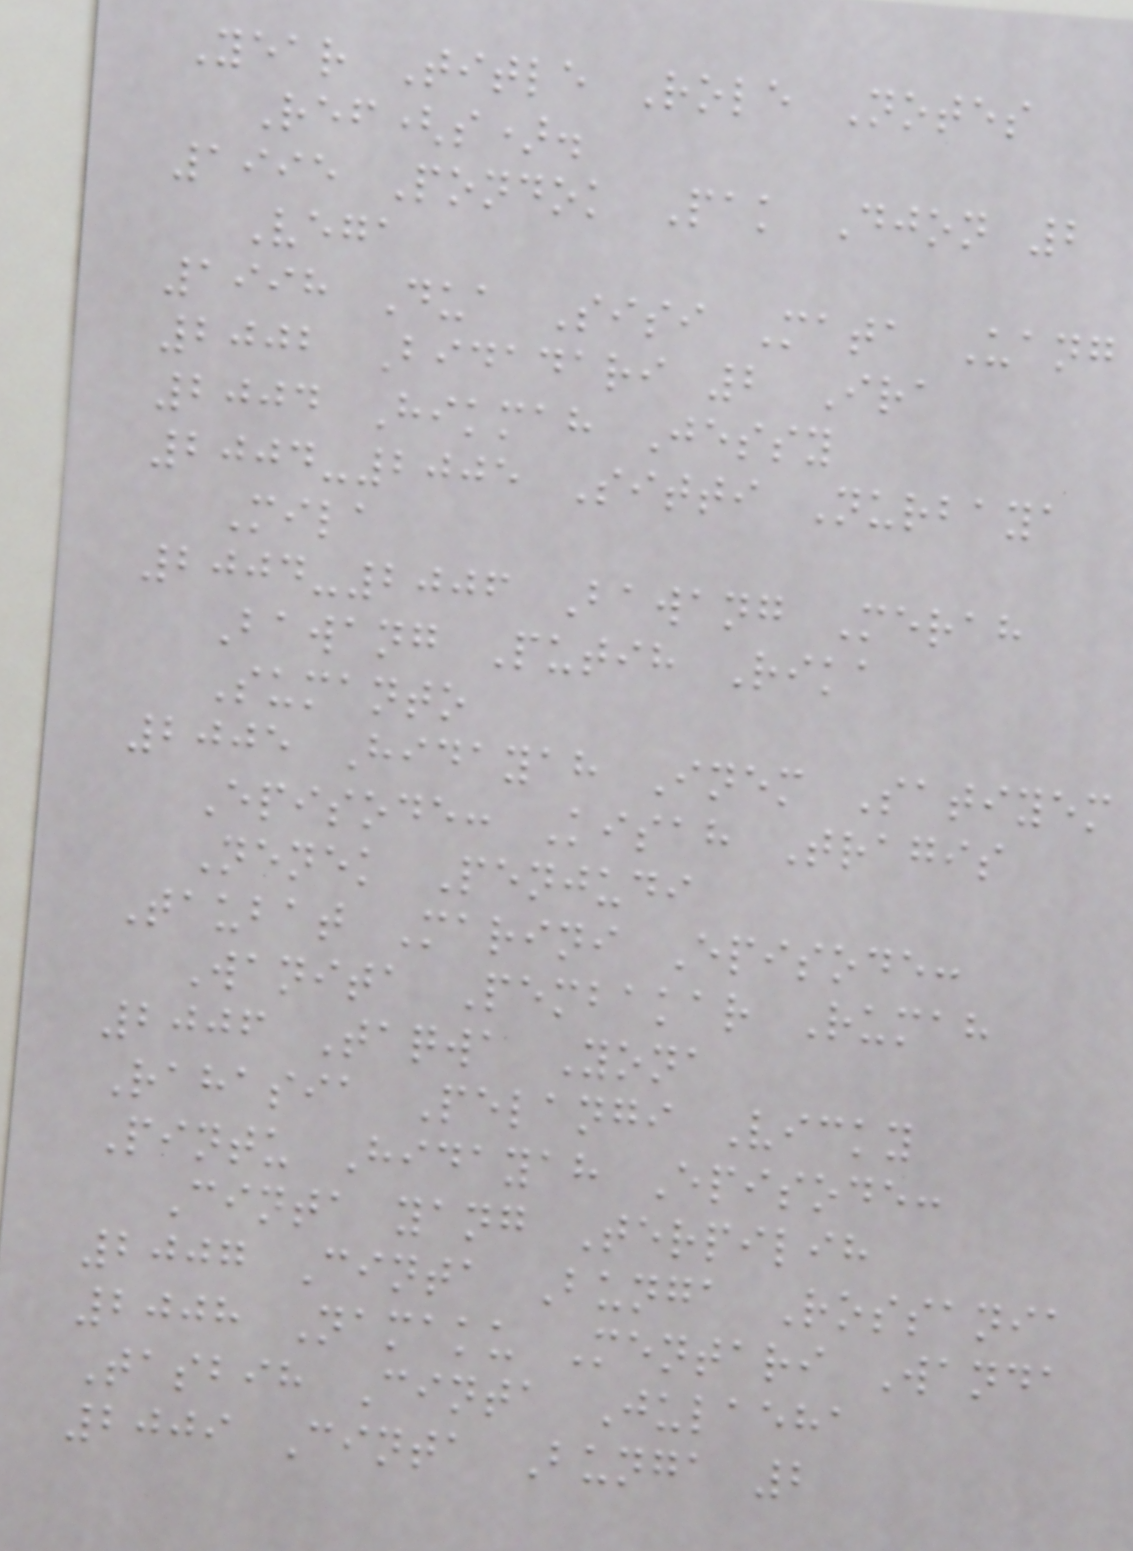Year Title Role Notes
Ref(s).
1995 Pondok Pak Djon 2
Vega
1998 Dua Sisi Mata Uang
2002 Bidadari 2 Ira
2004 Hikmah Jessy
2004-2005 Sitti Nurbaya
Mila
2004-2006 Bawang Merah
Bawang Putih Rika
Sumanto
2005 Hidayah Inem Satiyem
Episode: Kisah Tragis
Nenek Penjudi
Taubat Marini Episode:
Wanita Pembakar Rumah
2006 Taqwa Yona
Rahasia Pelangi Vicky
Pintu Hidayah Episode:
Cinta yang Terpilih
2007 Cinta Bunga Rossania
2008 Namaku Mentari Wanda
Tasbih Cinta Julaeha
2009 Cinta Bunga 2
